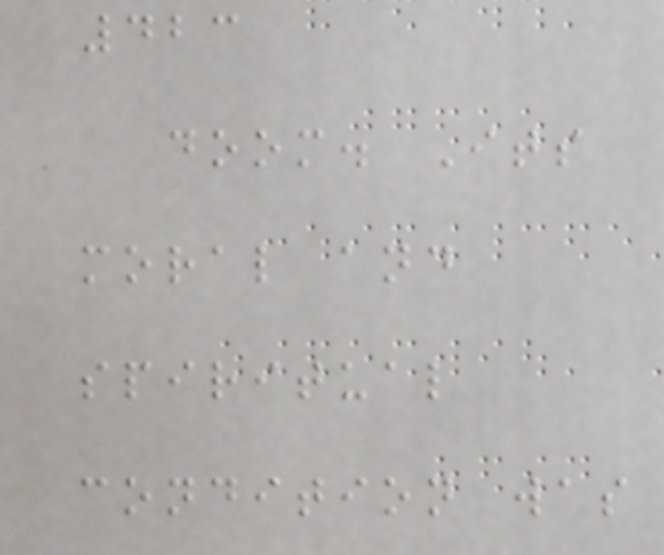423
doom. Its
moral and
spiritual
condition was
